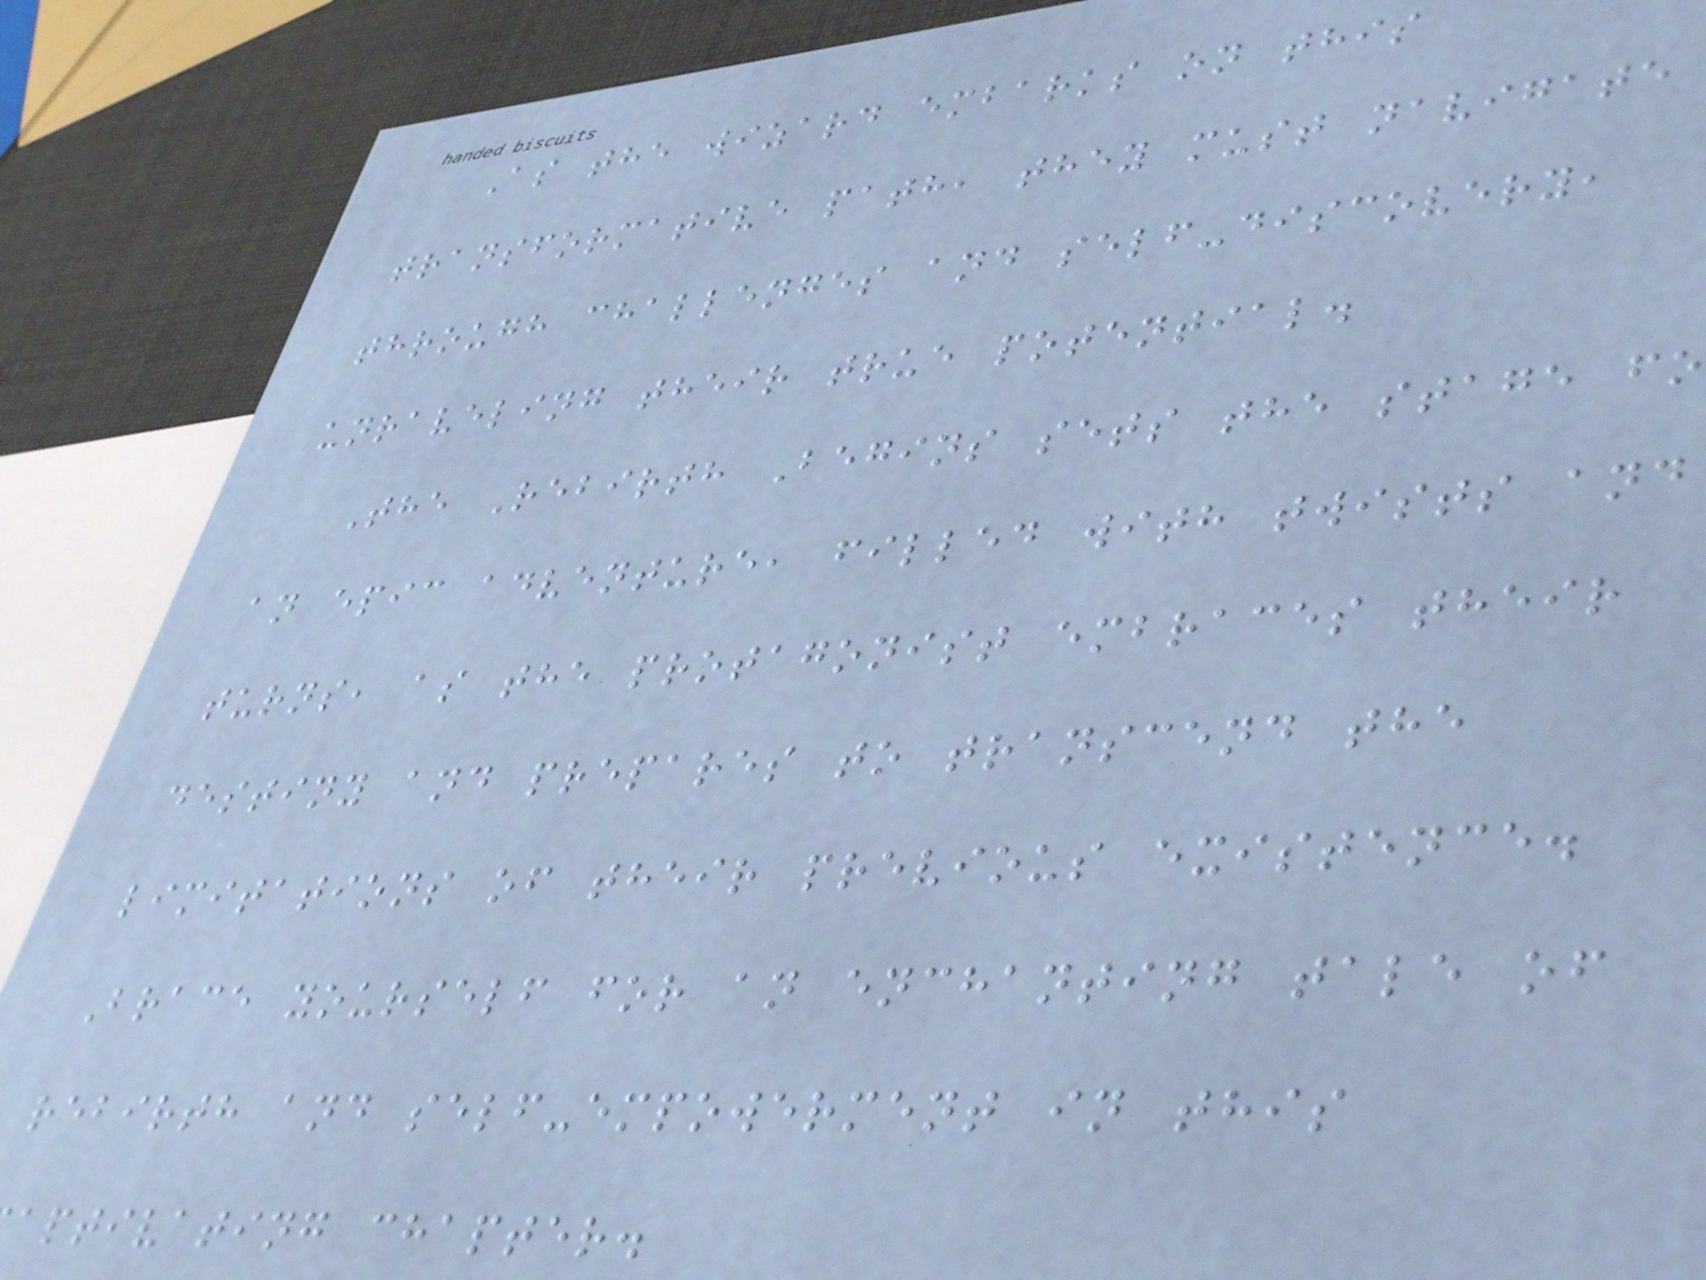As the wizard embarks on this
transformative path, they must navigate
through challenges and self-discovery,
unraveling their true potential.
The Rebirth Begins sets the stage fo
an epic adventure, filled with twists and
turns, as the protagonist embraces their
destiny and prepares to transcend the
limitations of their previous existence.
Brace yourself for an enchanting tale of
rebirth and self-empowerment in this
aptivating chapter.
